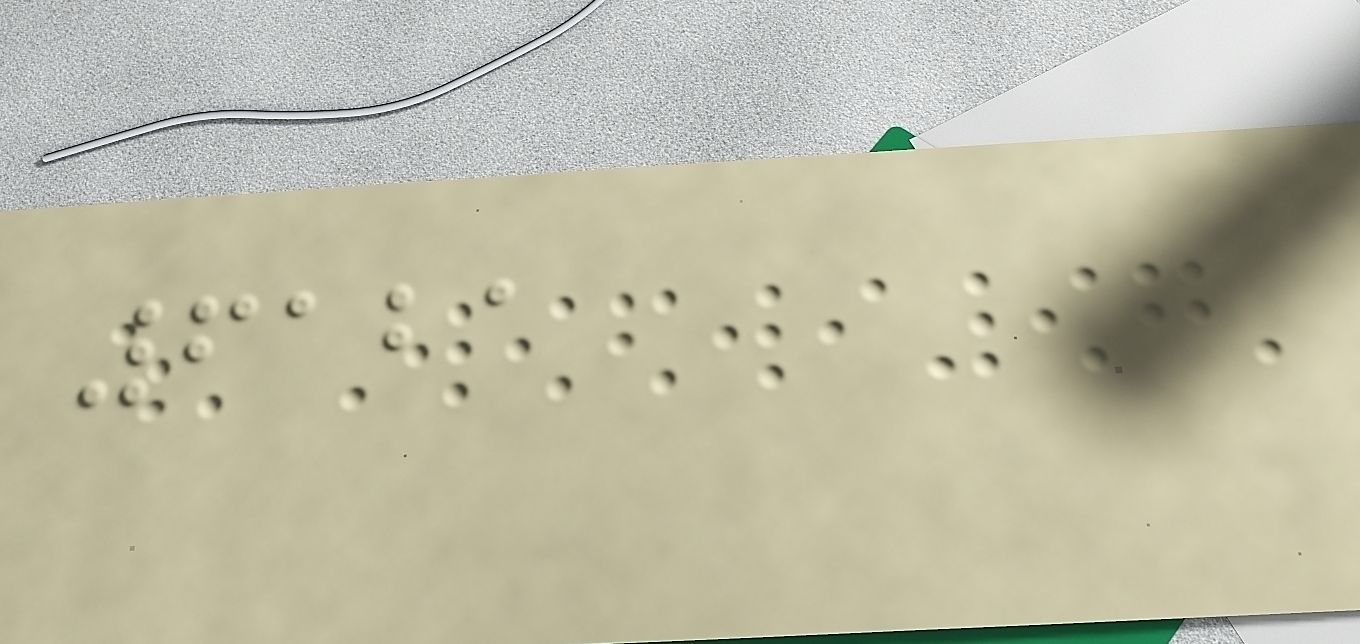6121
